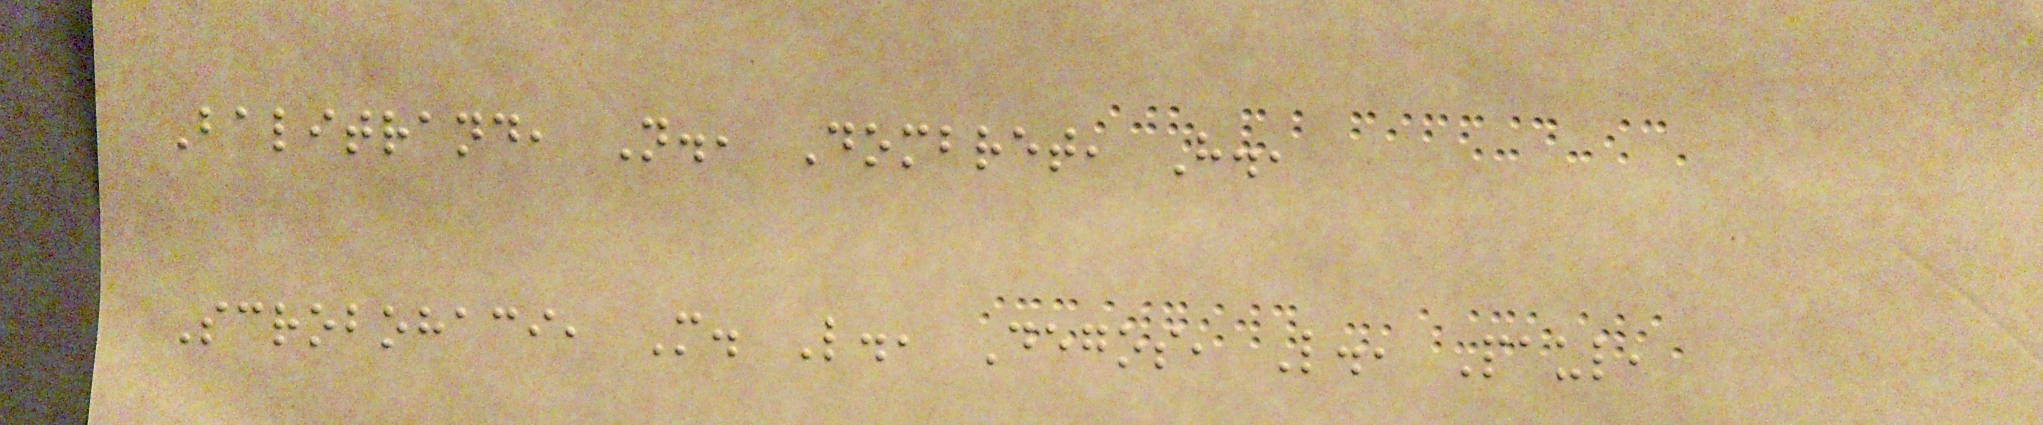Balitrand, N., Dombret, H.,
Scrobohaci, M. L., Degos, L., Paul,
